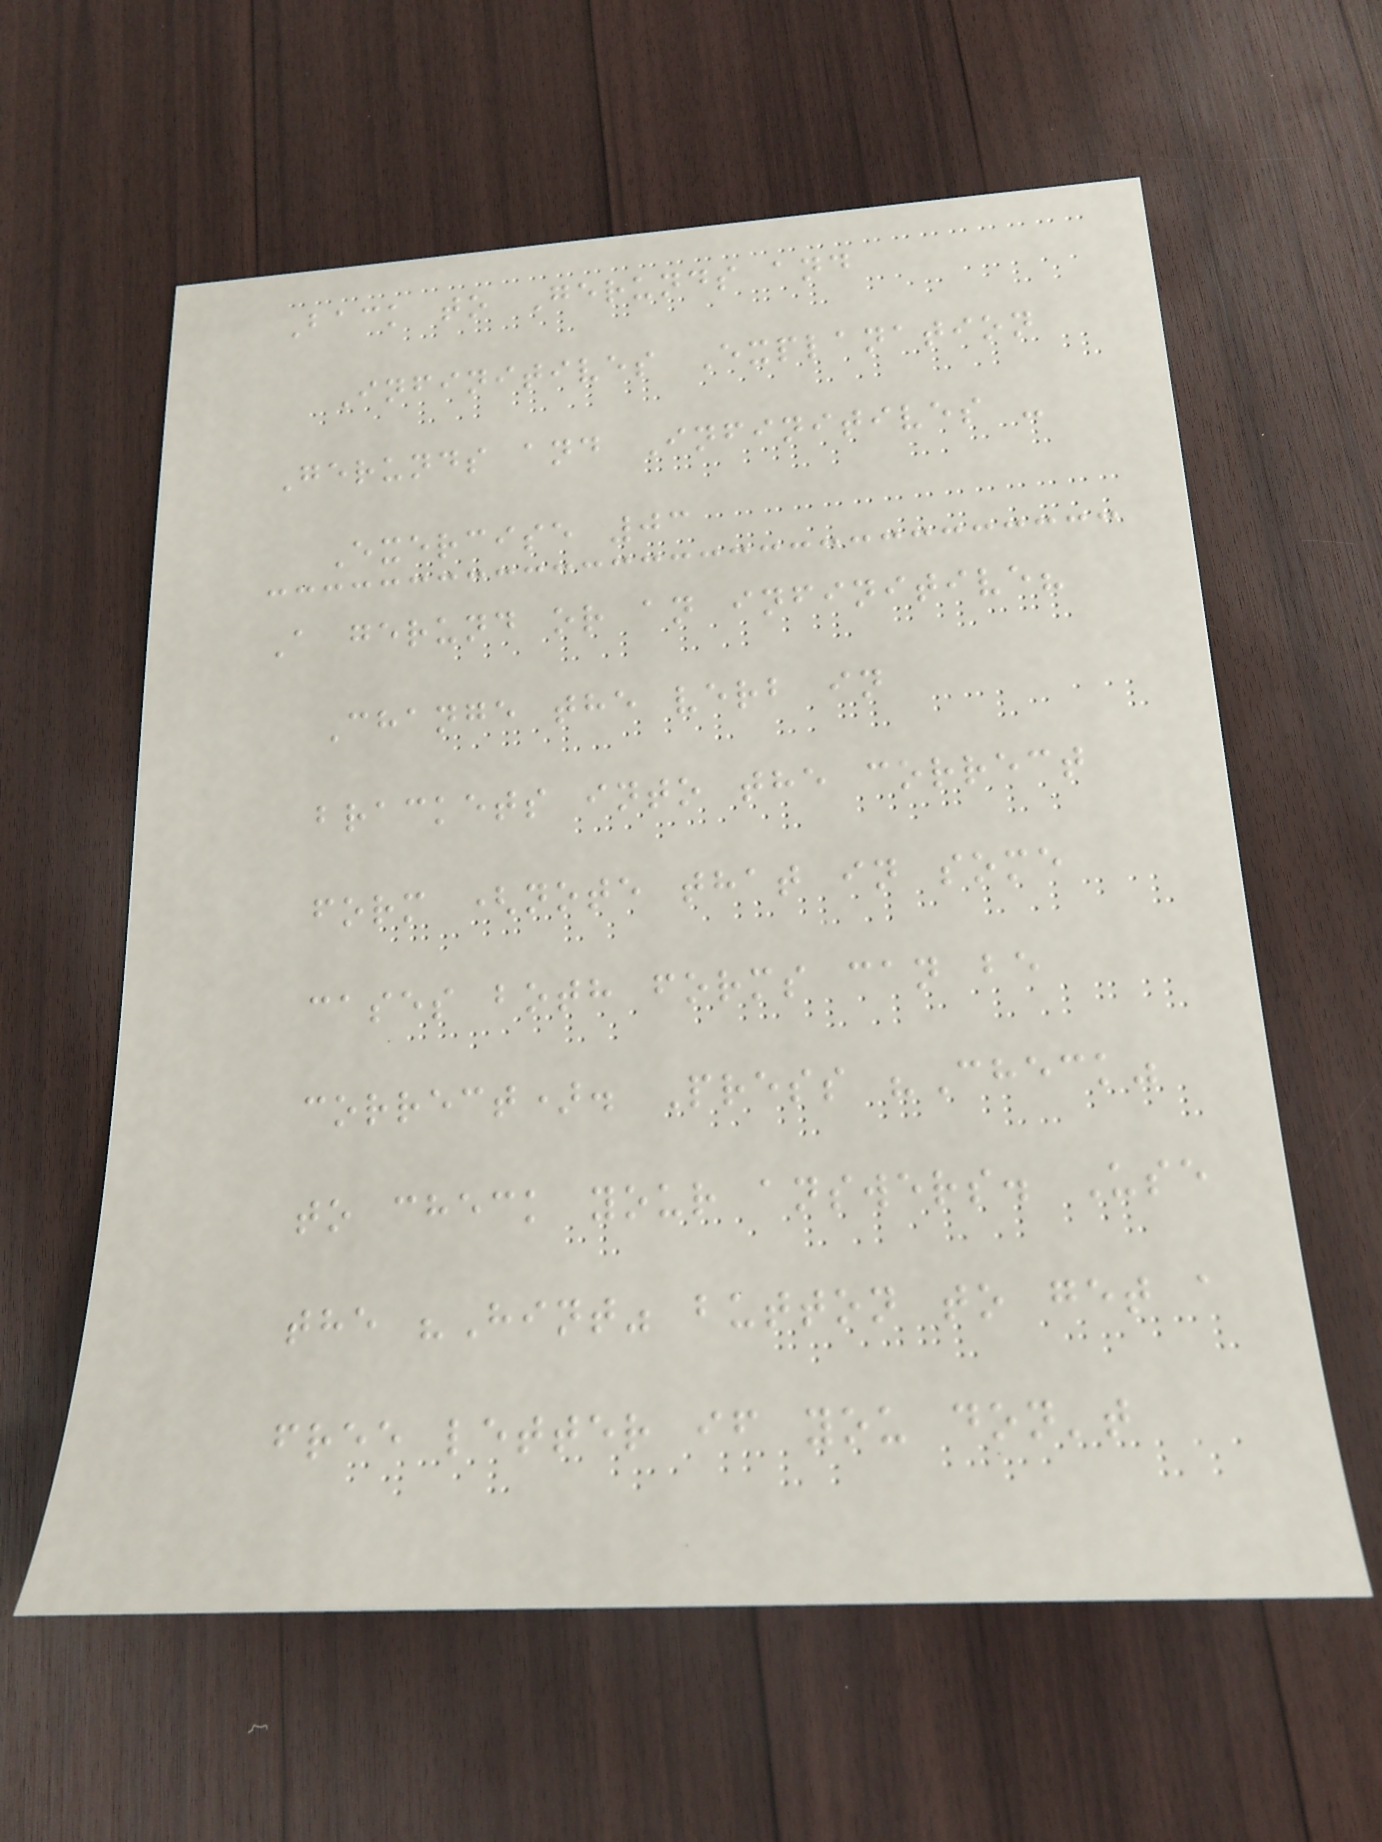Back to Gerunds and
Infinitives Explanation
Gerunds and Infinitives -
Exercise 03
A gerund or an infinitive?
Change the verb in
brackets into the correct
form (note that in some
cases both forms can be
correct). Press "Check"
to check your answers. Use
the "Hint" button to get a
free letter if you don't
